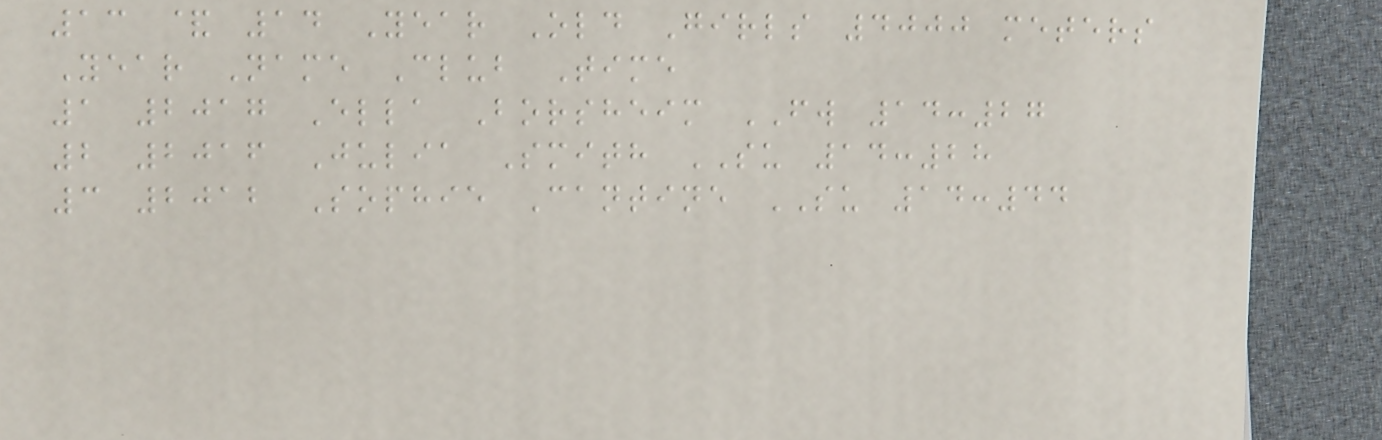13 & 14 Year Old Girls 4000 meters
Year Name Club Time
1 2017 Ella Borsheim FW 14:27
2 2016 Julia Smith SU 14:28
3 2012 Sophie Cantine SU 14:44
